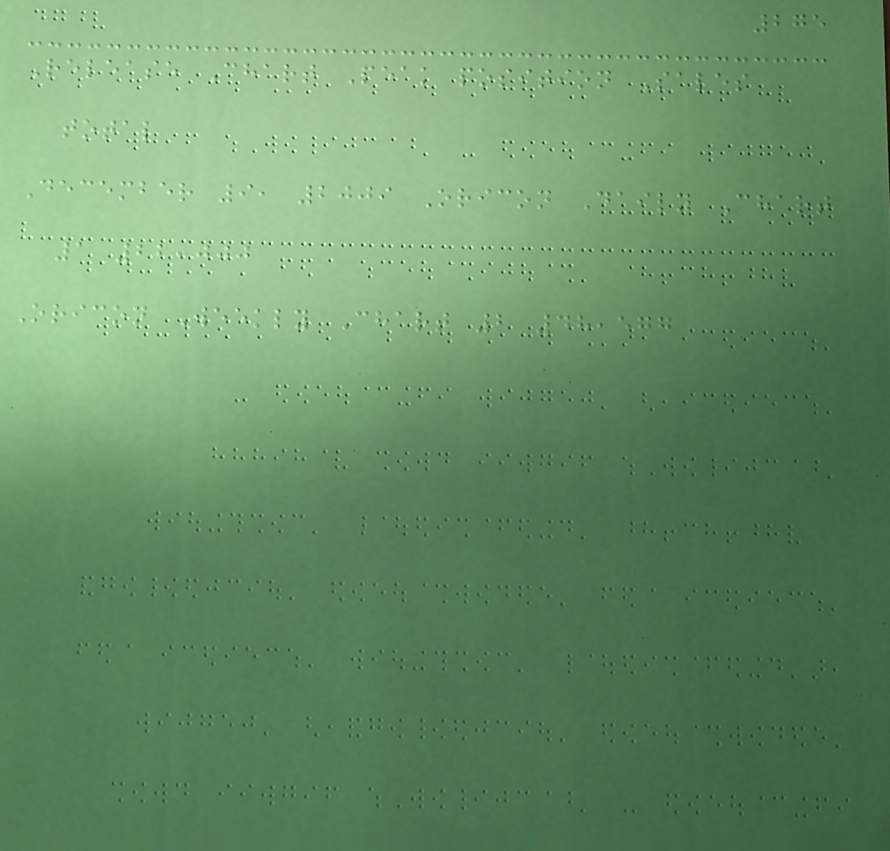275
Release Chart Peak position Sales
total
December 9, 2009 Oricon Daily Chart
1 22,000
Oricon Weekly Chart 2 48,577
